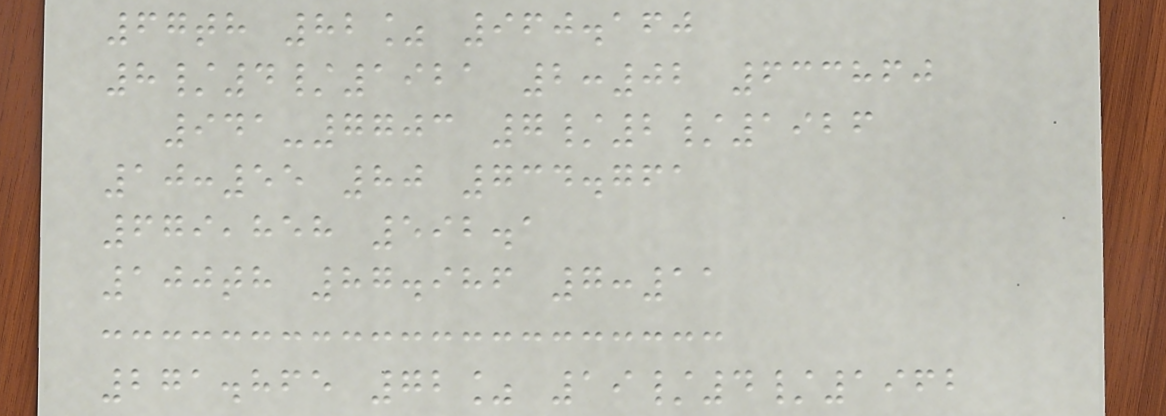67th 82% 960.160
8/4/1921 2:02 633860
941-7703 7/2/1926
10:55 80 734.761
679,858 592.1
100th 87.986 7:11
271.865 72% 19/4/1962
